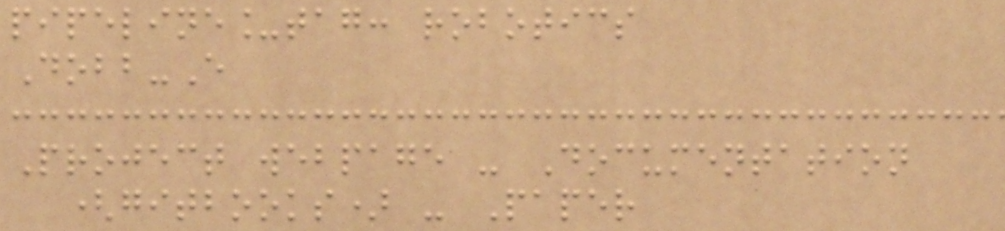pipeline_tag: robotics
Dobb-E
Project webpage - Documentation
(gitbooks) - Paper
